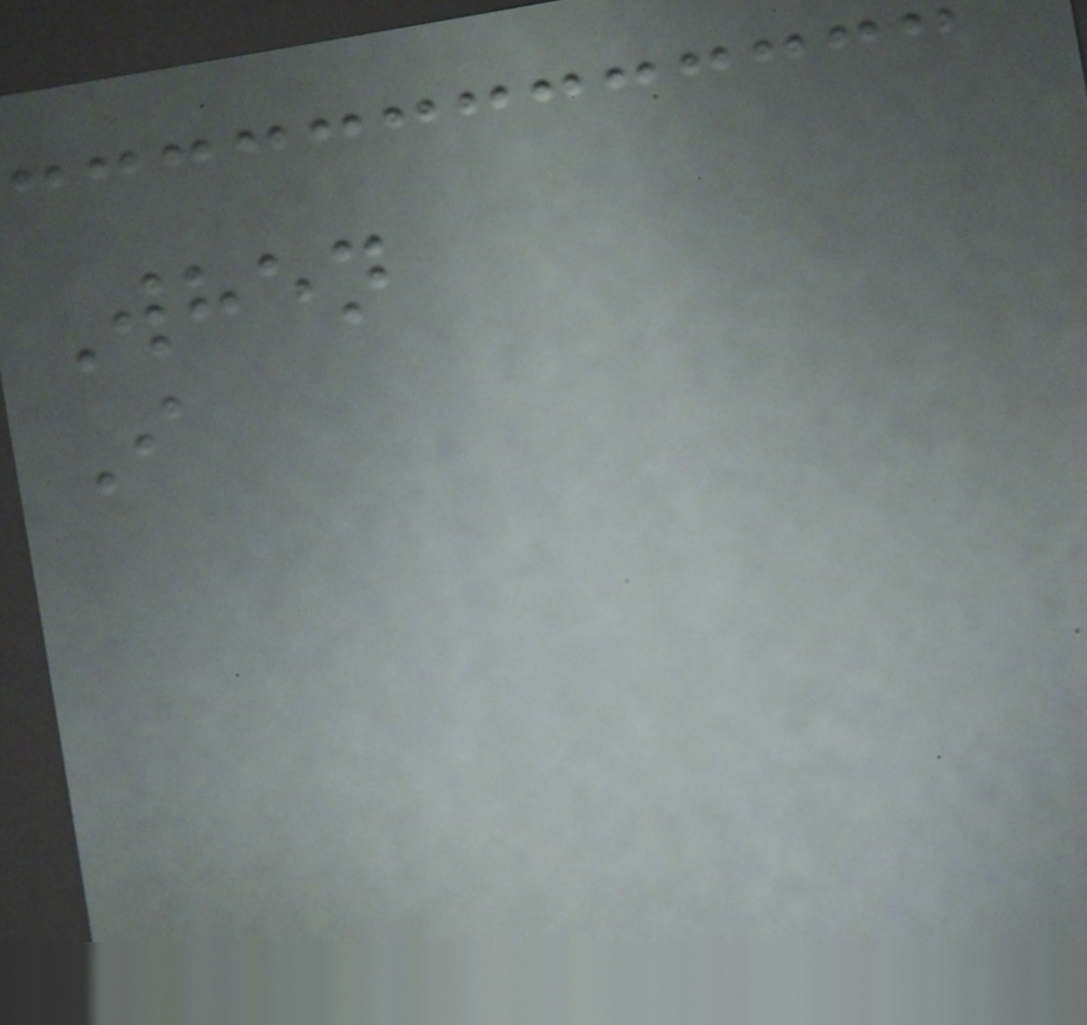When
I
